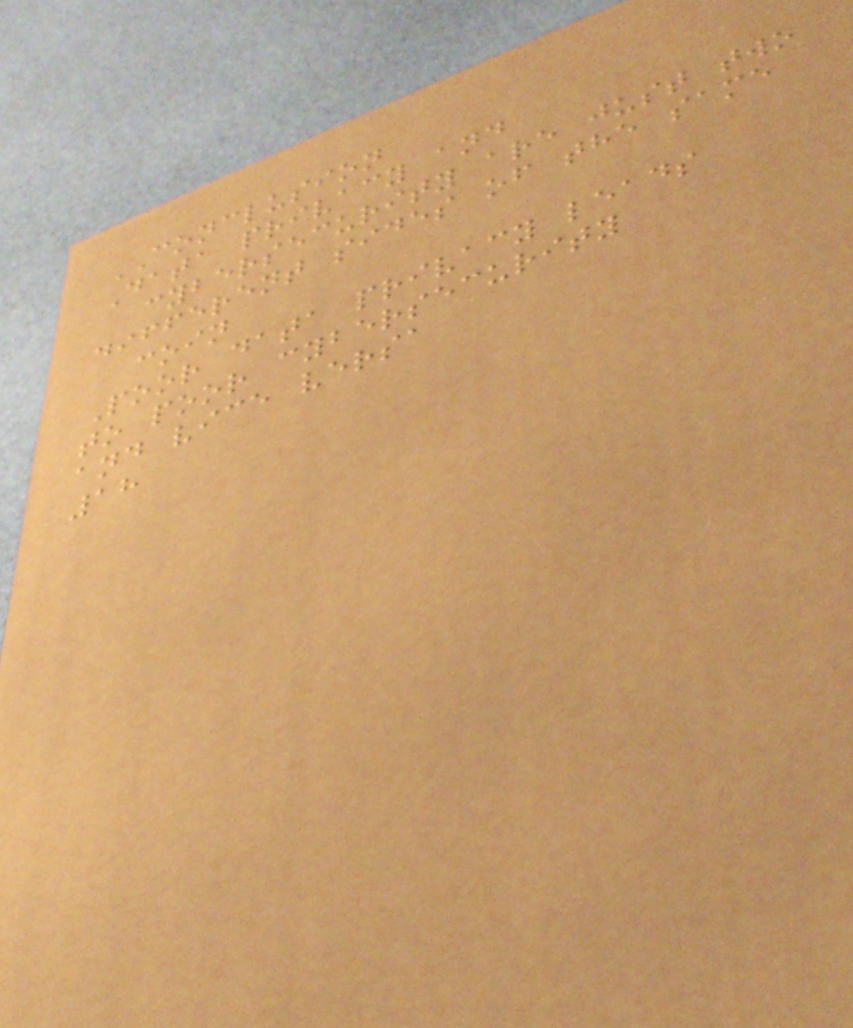CONCLUSION
Data privacy and
cybersecurity are just two
different sides of the same
coin
Poor data privacy leads
to poor cybersecurity
and vice versa
18
